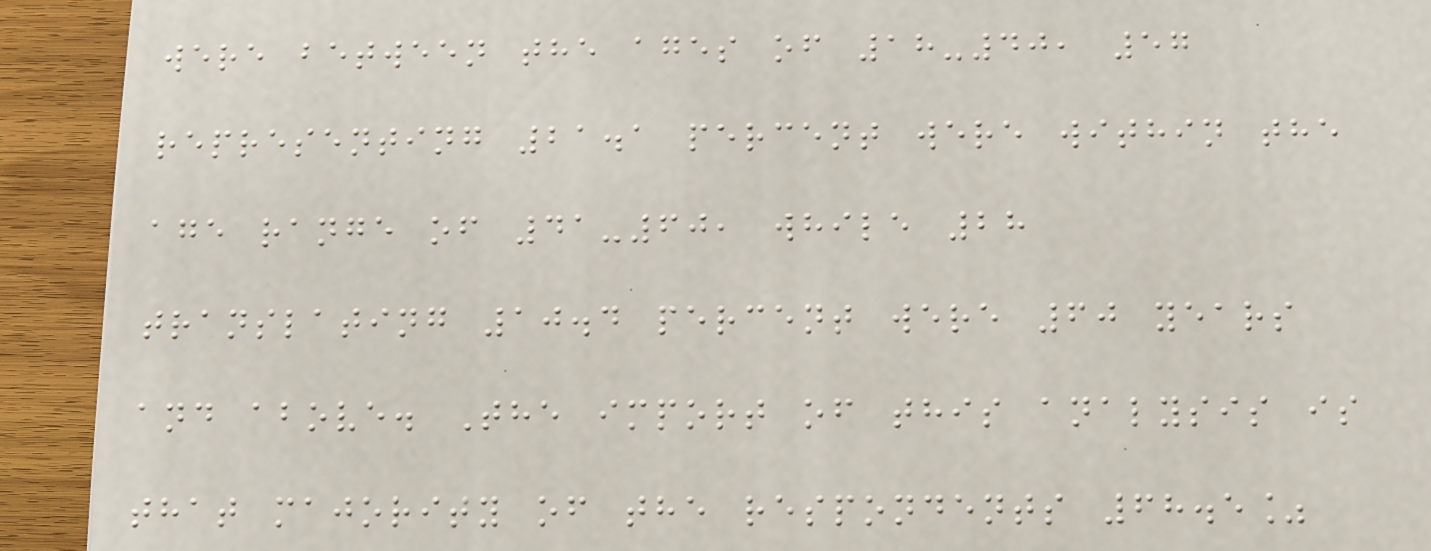were between the ages of 18-40, 57
representing 21.1 percent were within the
age range of 41-60, while 28
translating 10.4 percent were 60 years
and above. The import of this analysis is
that majority of the respondents 68.5%
